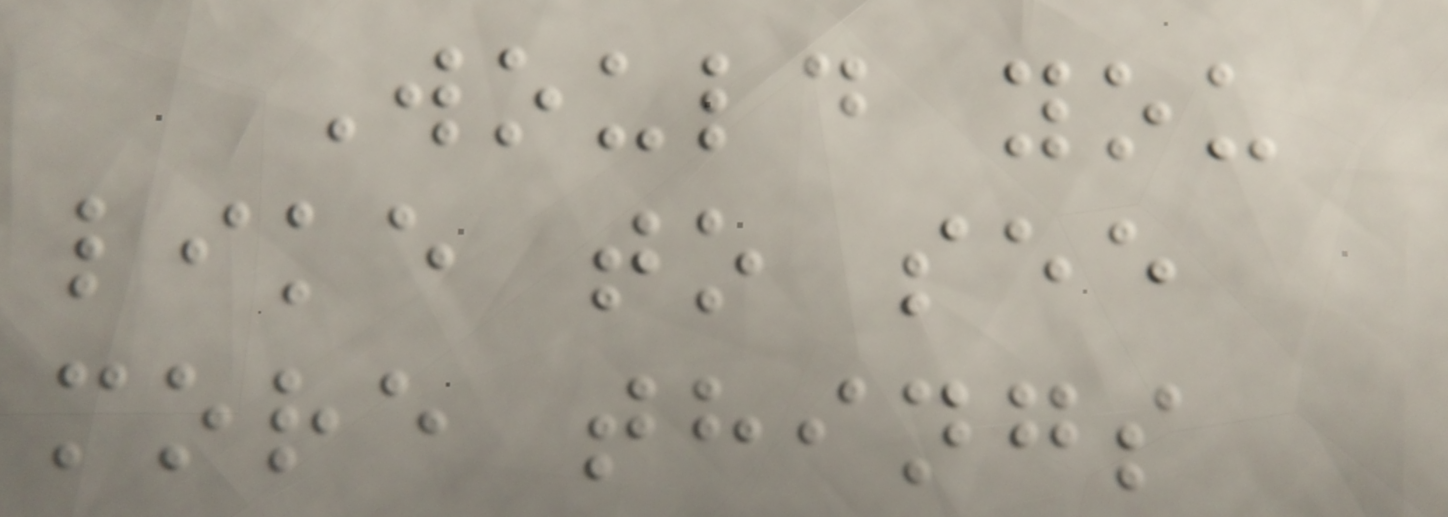Would you
like to see
more things
